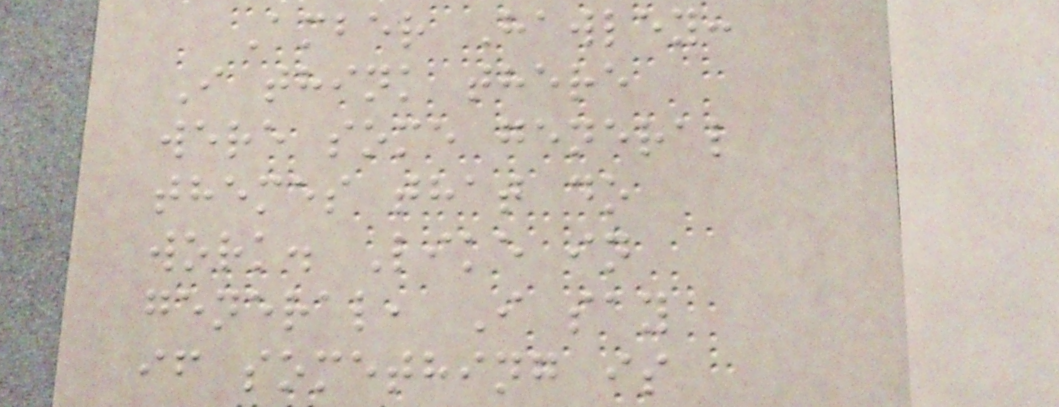Amber Hawley:
I think there
were some general
themes that do
work. Like in
general, I say
if something is
